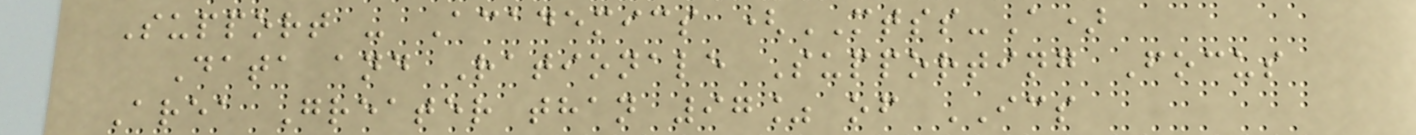Support - Academics (MTSS-A)
Data and Rationale Supporting Focus
Area Greater than 97% of ICS
